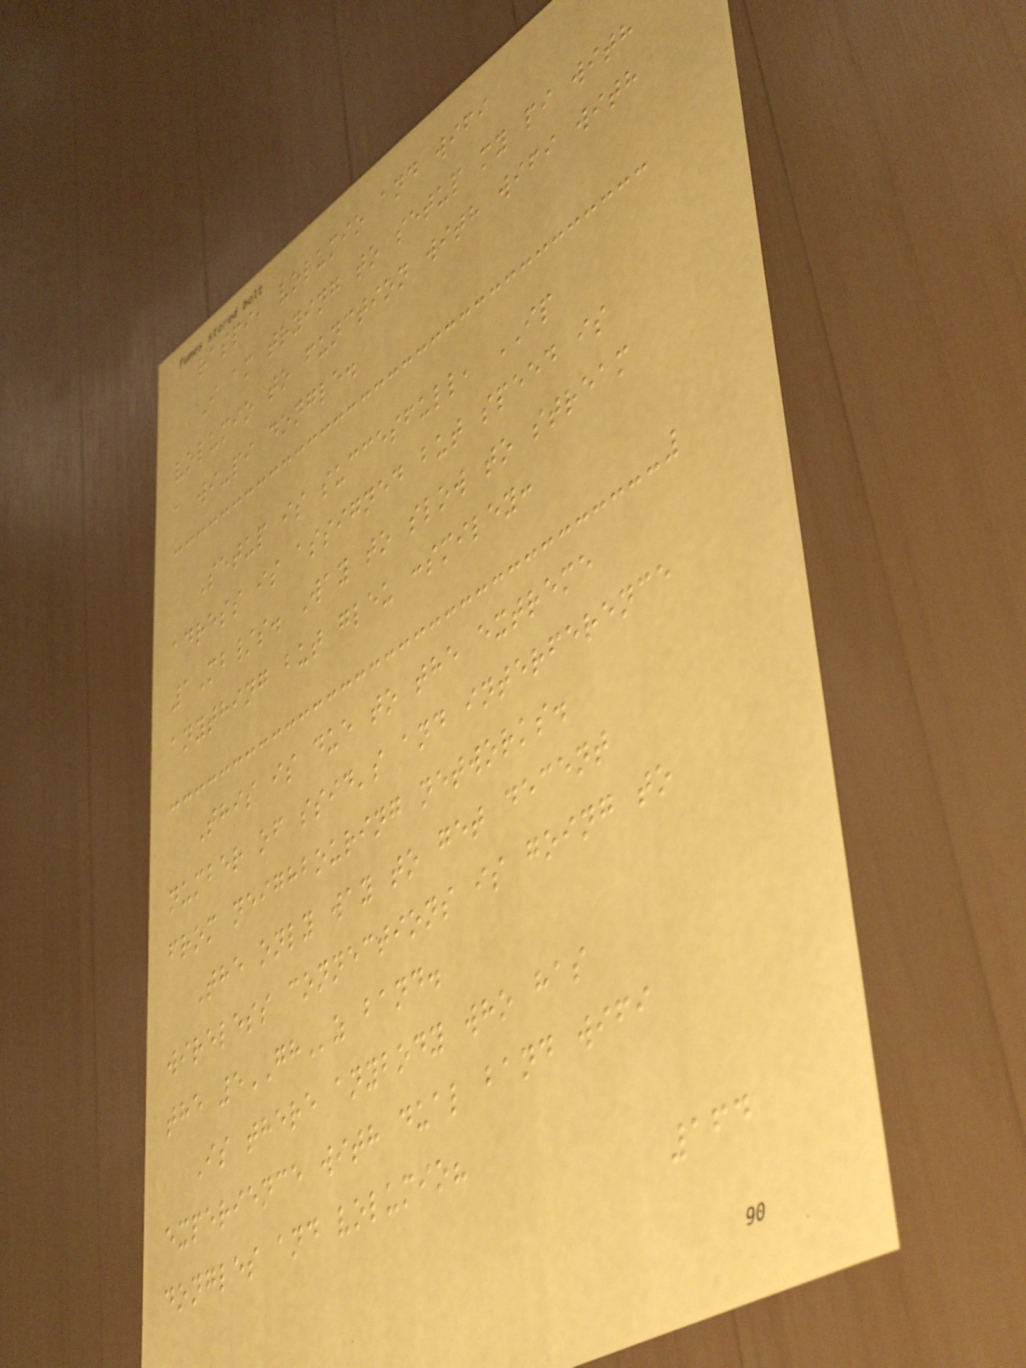raspi, volumio and wifi
I am trying to setup my pi with
volumio to function with wifi with
a wi-pi dongle.
Setup is succesfull, IP
adress is assigned but speed is
1Mb/s. Way to slow to stream
anything but gleu :smiley:
This is due to the extreme
number of ssid's and interference
from neighbouring networks.
The only way to get decent
wireless connections is going to
the 5GHz band.
Is there anybody who has
experience with dual band wifi
dongles and volumio?
164
